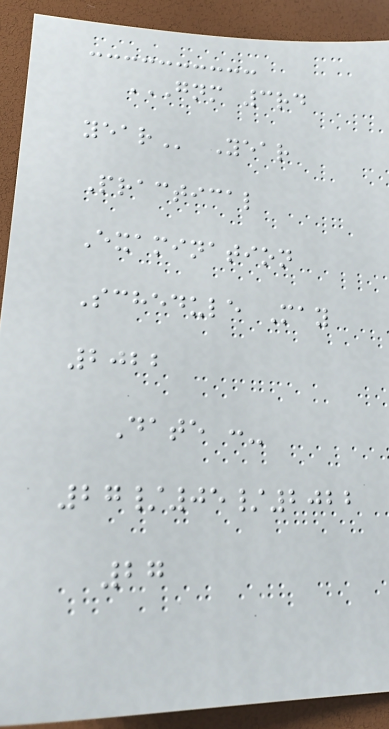GNM 3RD
YEAR Year
Practical
Examination
Schedule May
2022
Date :-
27/05/2022
27
